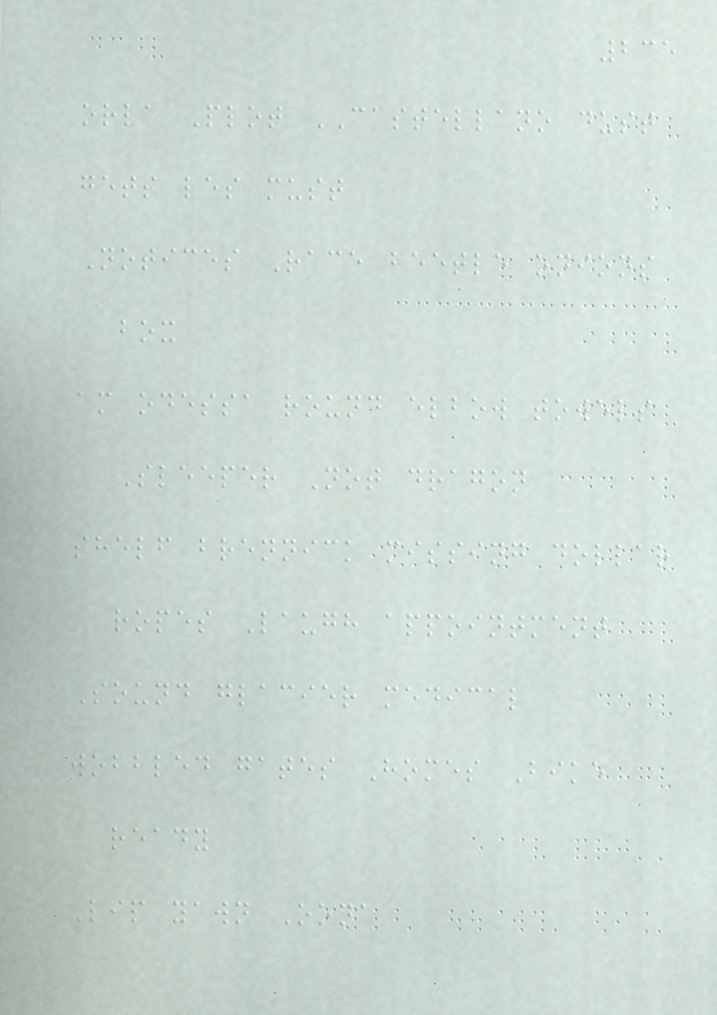235
orla Plot CASTELLANO dust
gets les must
Notices Race beetle onions
box
am odessa round elbow towels
Sleeper Not dragon
shelf brennick missing dollar
ropes Laugh appointment
Sound glacier medical
wobbled gates Homes Bike
ready
Lip yawn Oona
